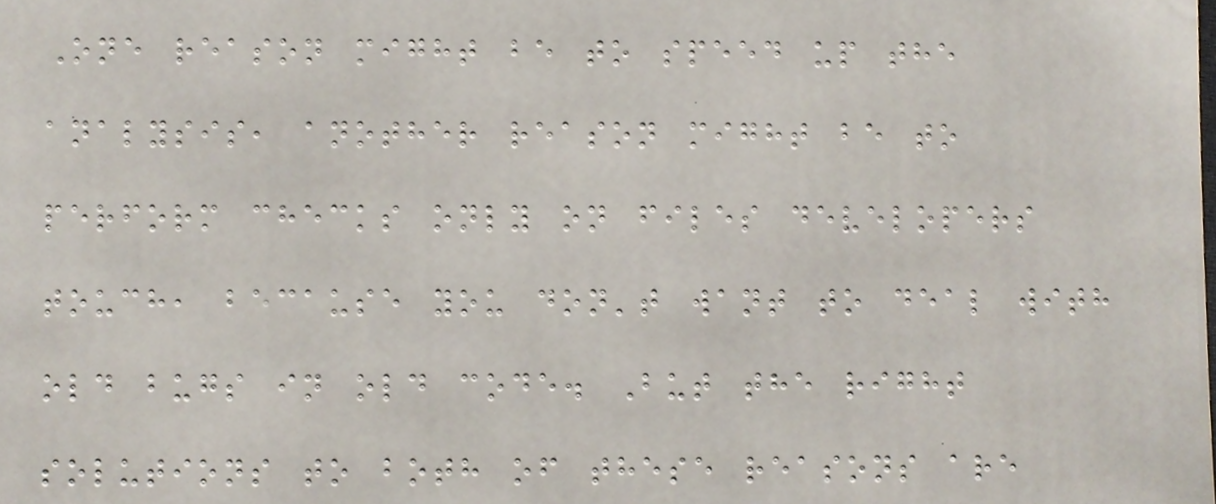One reason might be to speed up the
analysis, another reason might be to
perform checks only on files developers
touch, because you don't want to deal with
old bugs in old code. But the right
solutions to both of these reasons are
